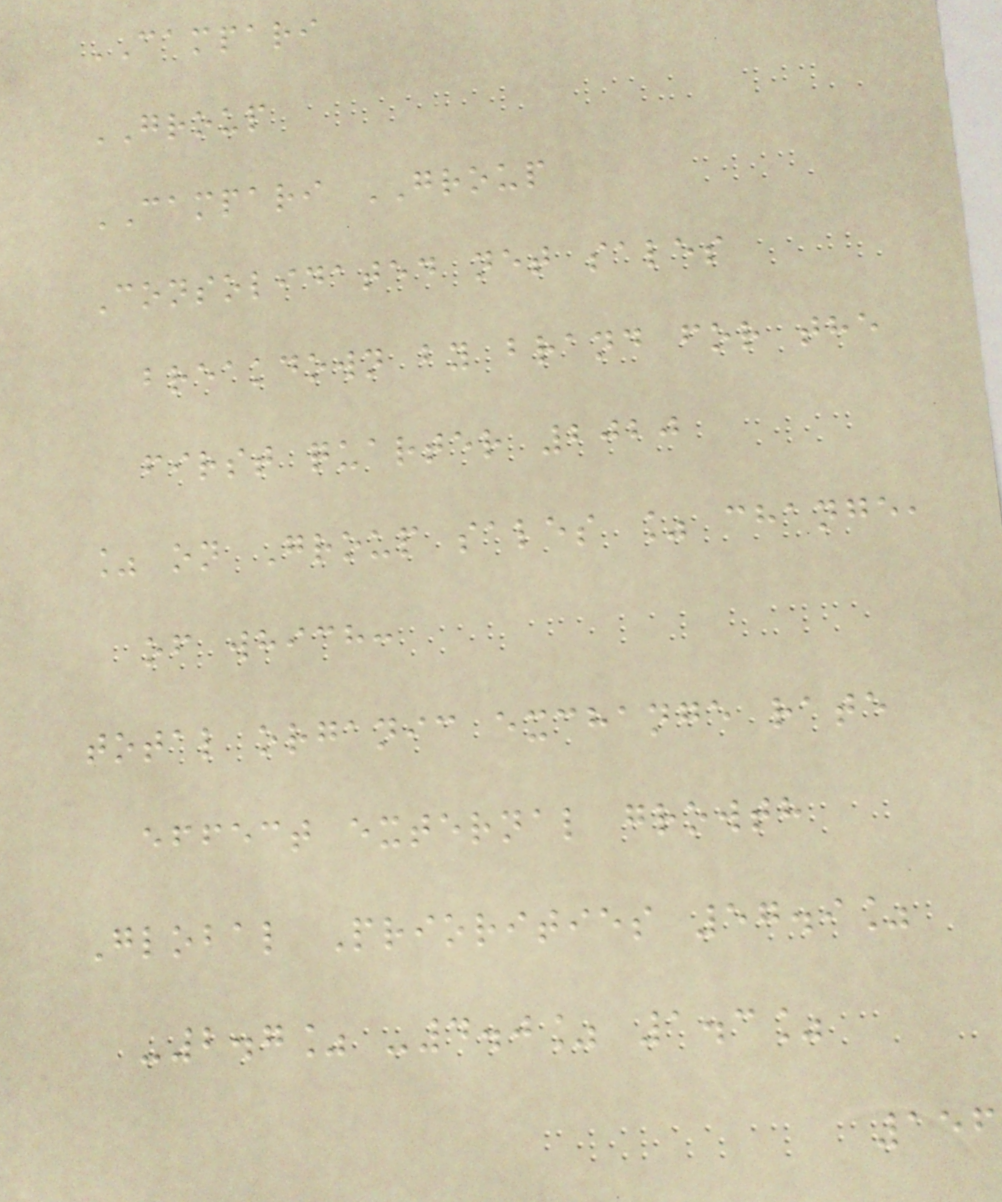CAMPARI
GROUP
CAMPARI GROUP
Consolidated net sales
breakdown by brand for the
first quarter 2020
% on Group sales % change,
of which:
total organic exchange rate
effect external growth
Global Priorities 57.9%
-2.7% -4.0% 1.3%
156
